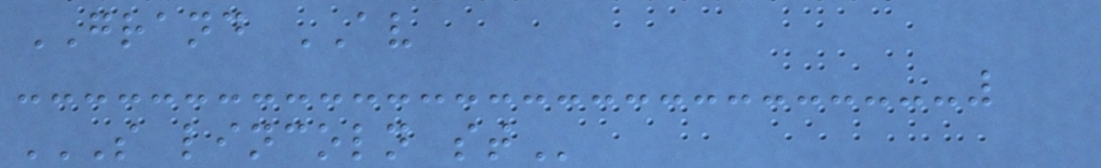GRAND AV
S LINCOLN ST
